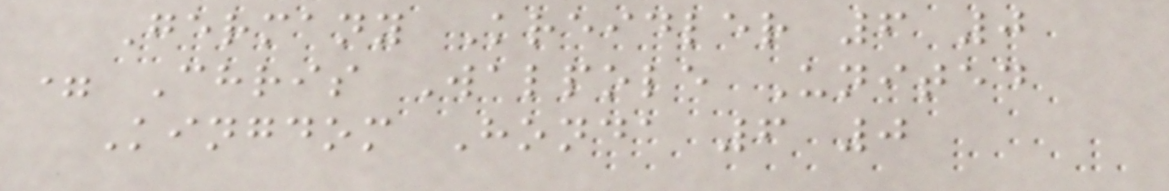Germany Kreidler 6 0
= Chris Walpole United
Kingdom Honda 6 0
